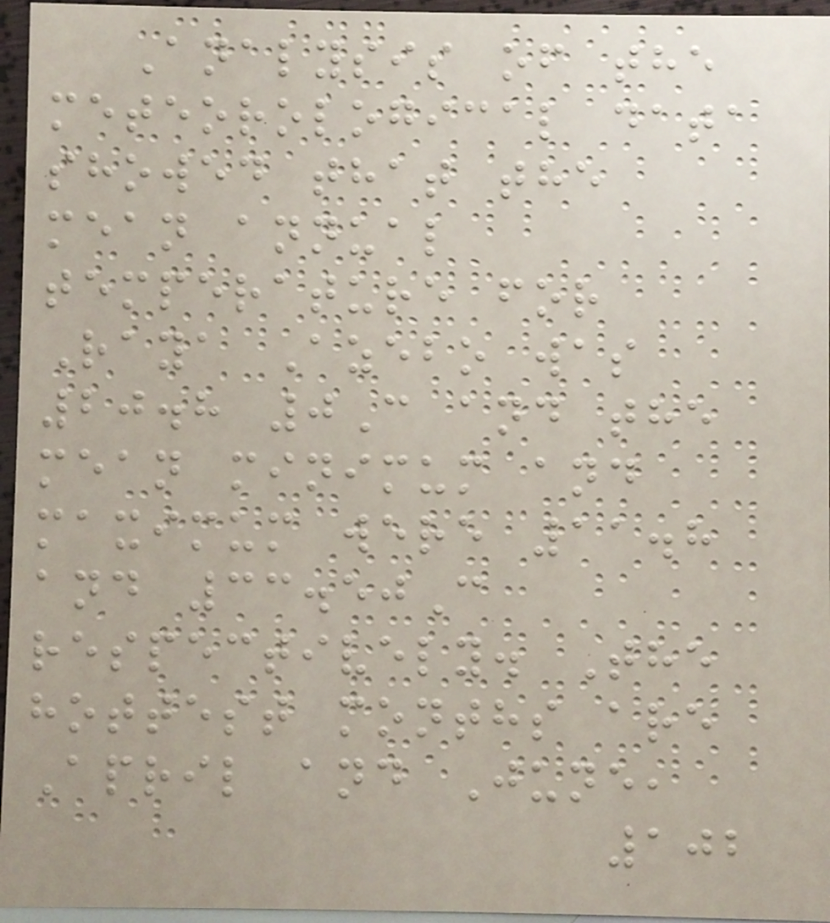Analysis of the
meteorological data
showed that the
mean annual
temperature for
Raya Azebo was
20.8 0C and the
mean minimum and
maximum were 11.8
and 33.50C
respectively. The
hottest months are
April and June,
102
